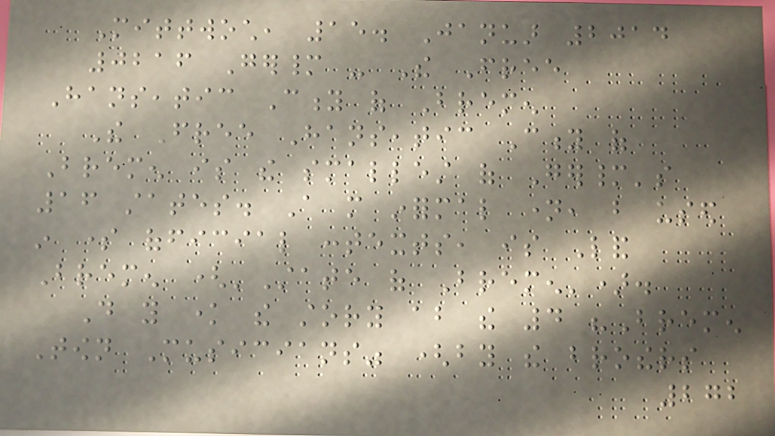Mittwoch, 15. Januar 2014
0216 Germany - The Free
Hanseatic City of Bremen
The Free Hanseatic City of
Bremen is the smallest of Germany's
16 states. A more informal name, but used
in some official contexts, is Land
Bremen ('State of Bremen').
Do you know the story about the 4 "Bremen
Town Musicians" (by the brothers
272
